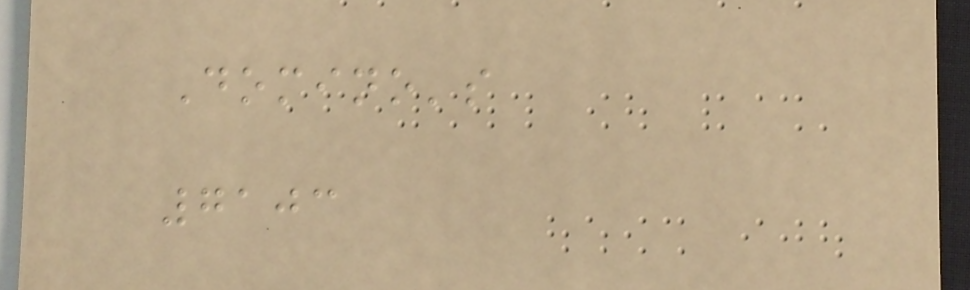Domino's
7103
